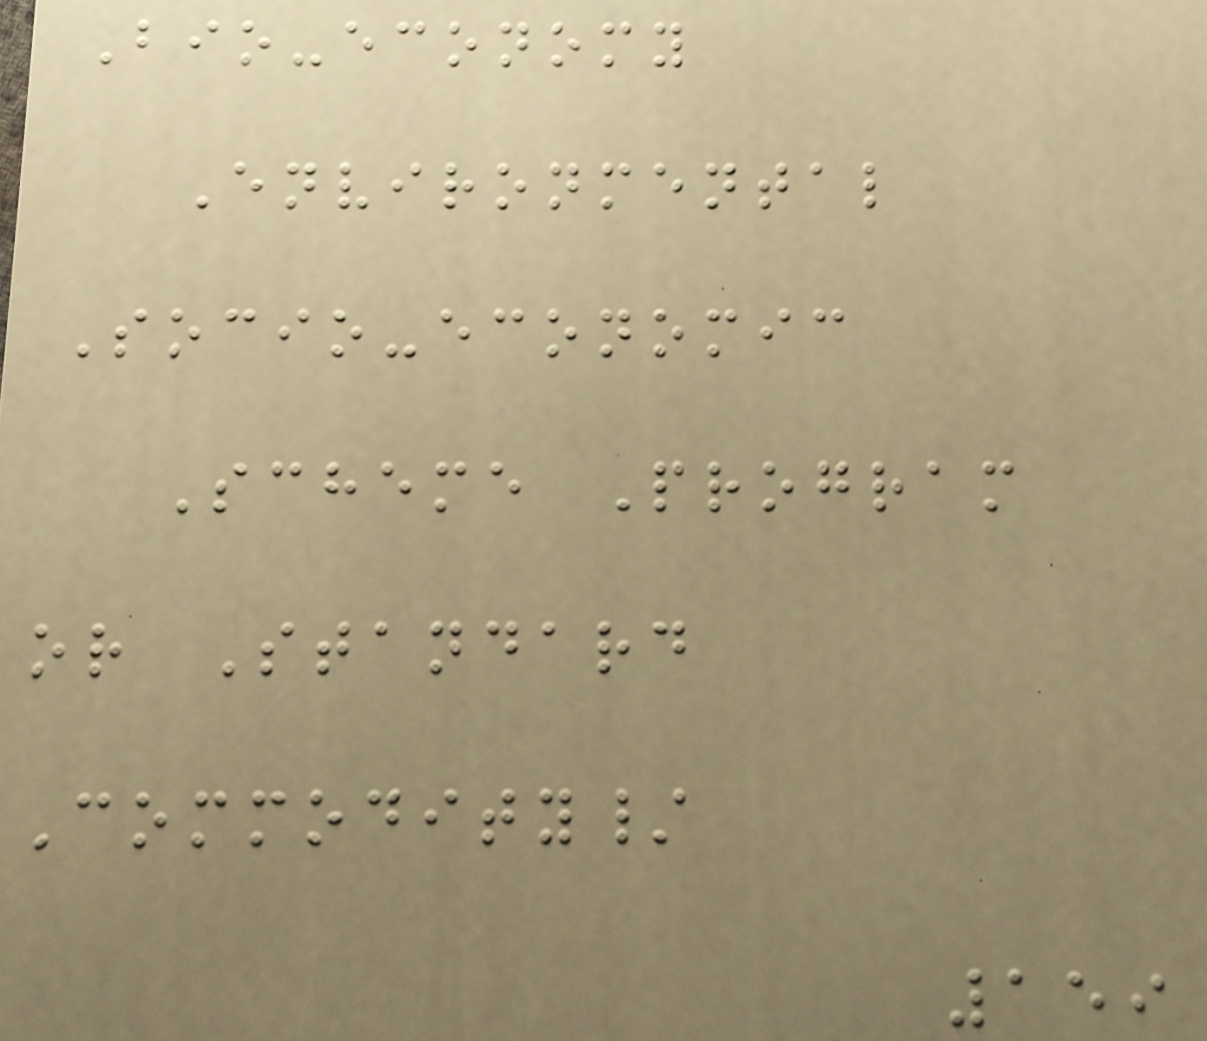Bio-economy
Environmental
Socio-economic
Scheme Program
or Standard
Commodity/
159
